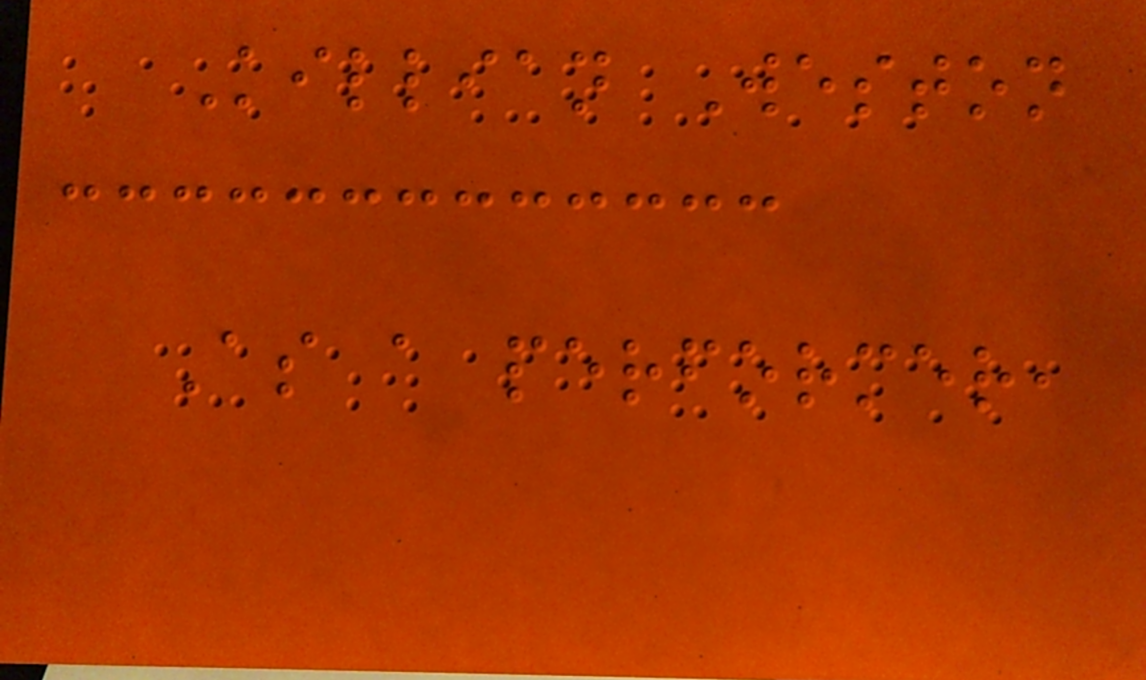Killian Weston
As a performer,
